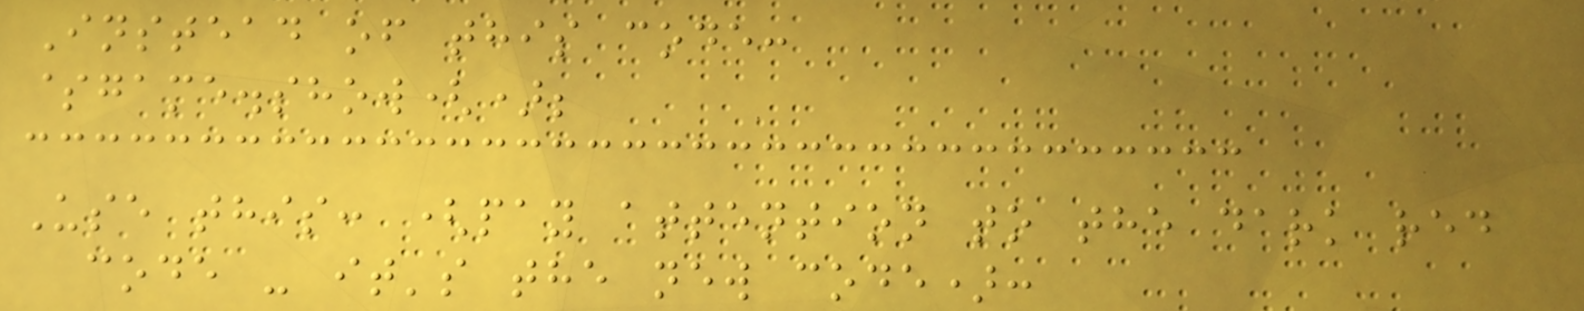Instead of this code:
$game.show();
Use this: (pay attention to the dark red
code - it's the new code):
